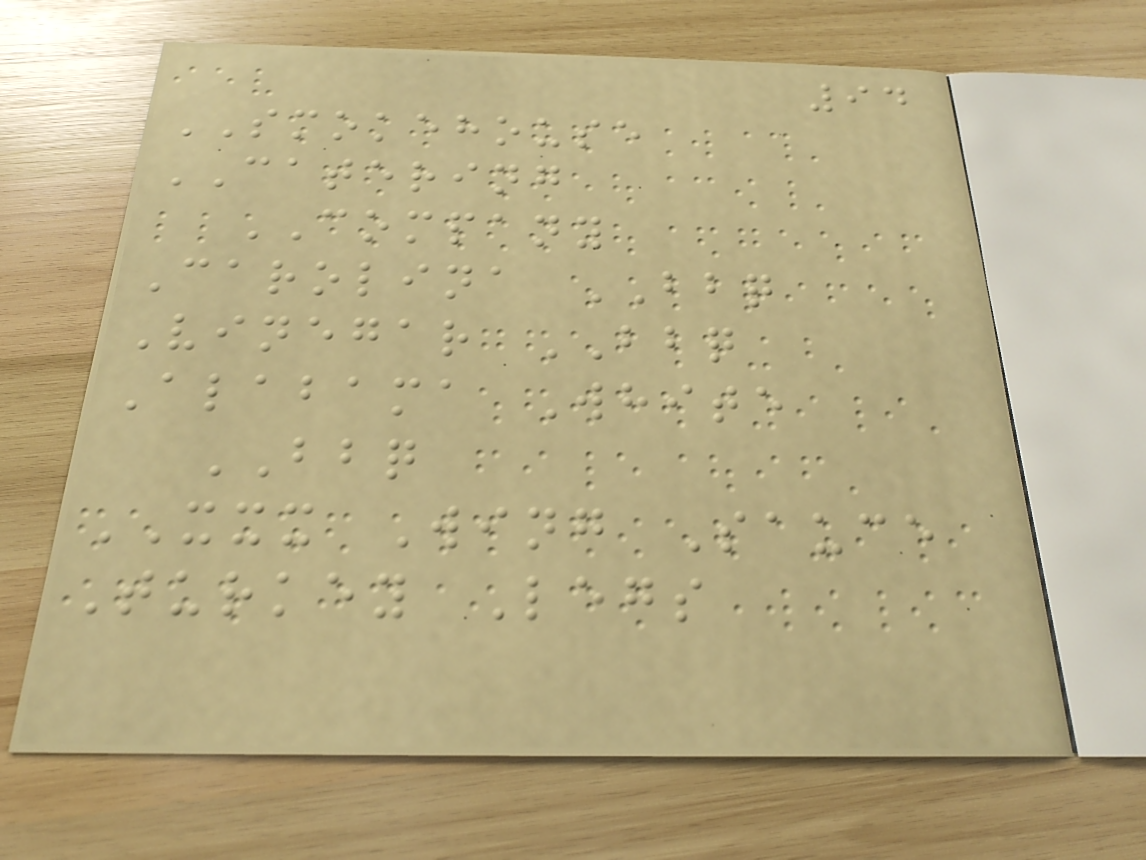94
SMOKEHOUSE
CATERING
COMPANY
Carolina BBQ
Vinegar BBQ
Alabama White
BBQ
XXX Wing Sauce
Turkey Legs
